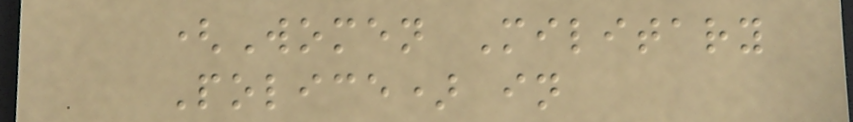(Women Military
Police) in
